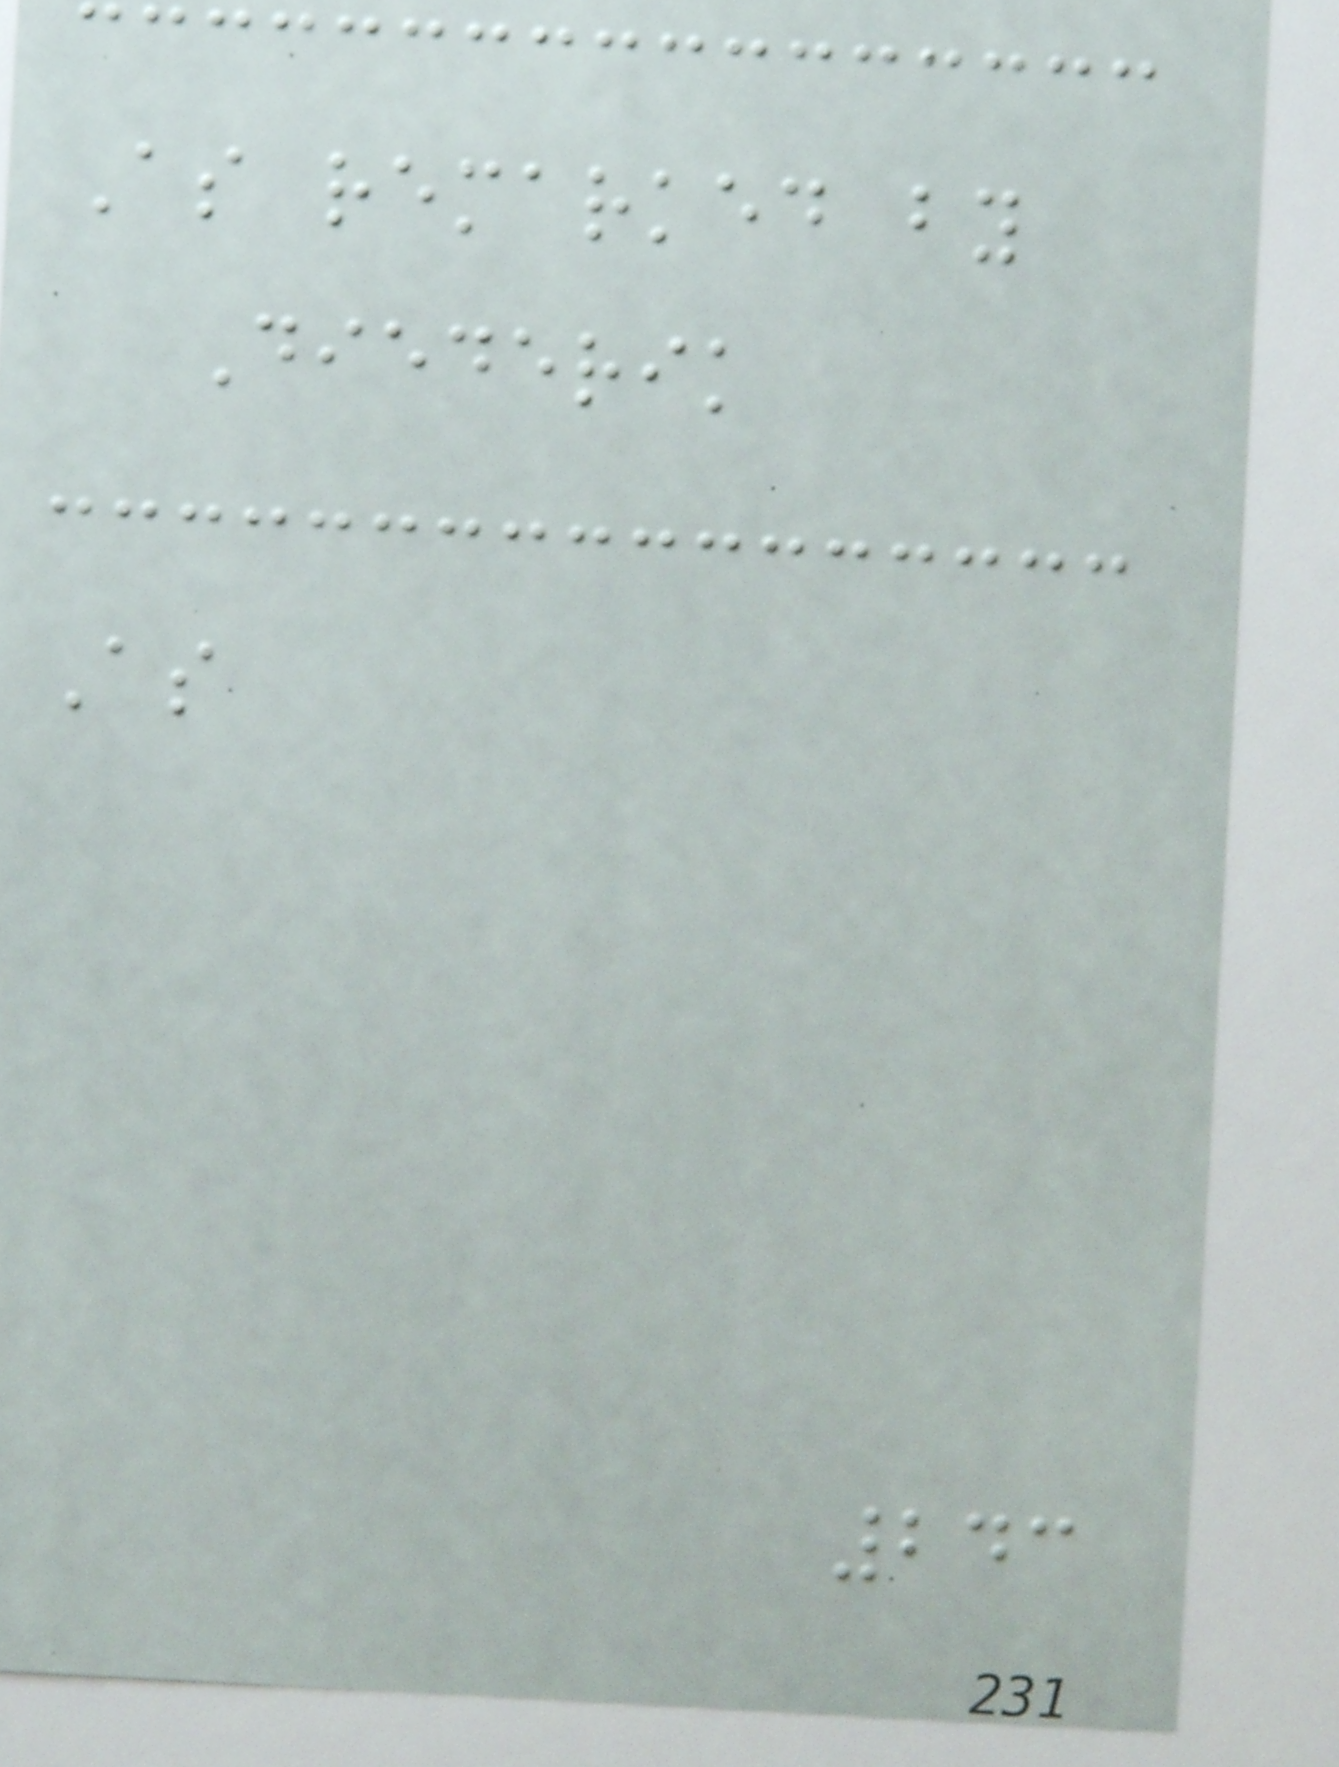As remarked by
Diederik
As
243
